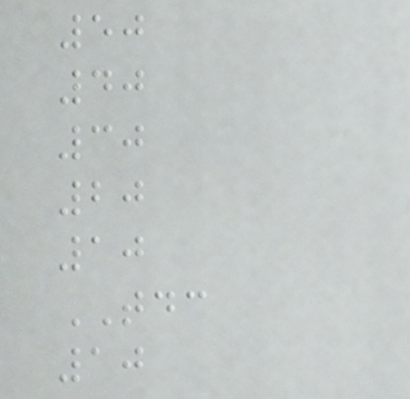50
40
30
20
10
TDC
10
